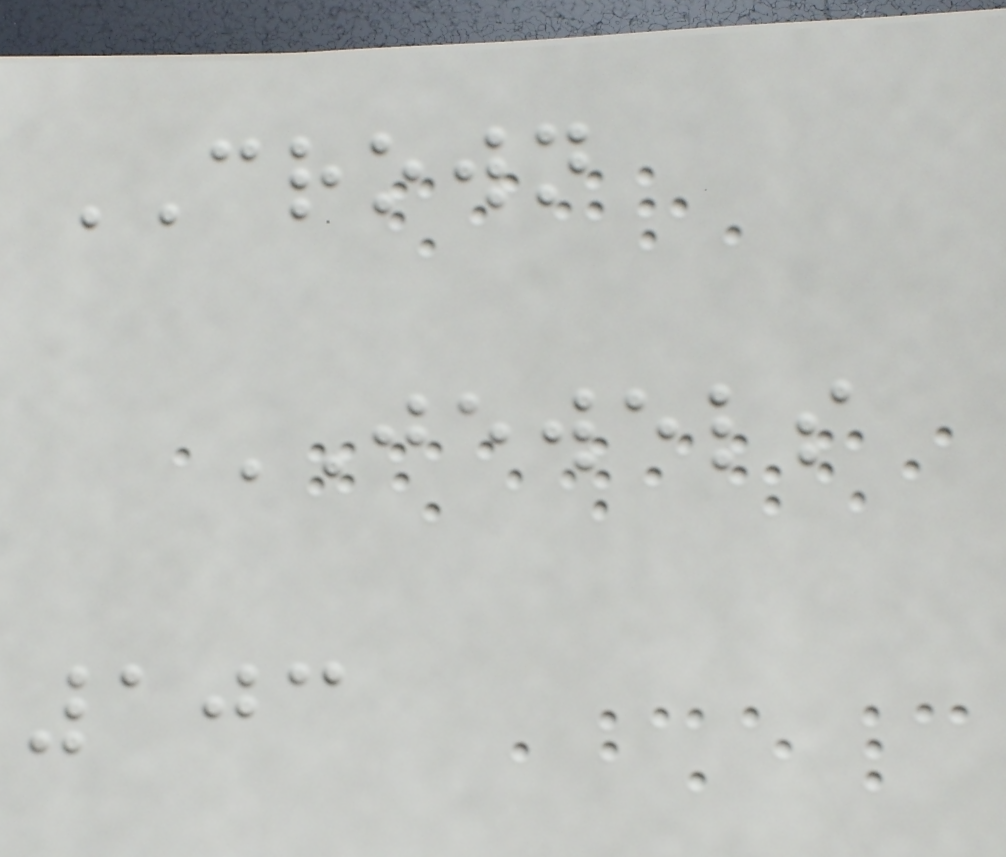CROWN
JEWELS
103
